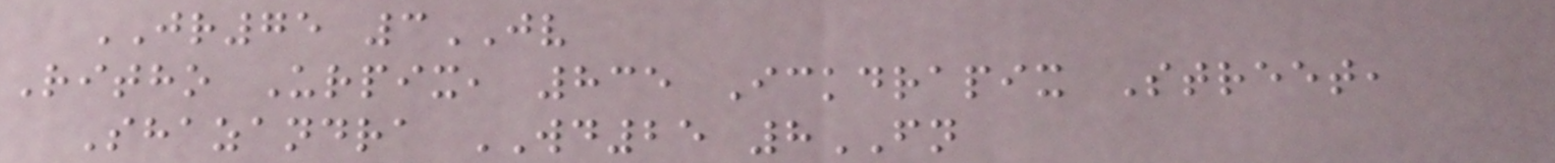JR75 3JV
Ritho Urpix, 835 Ickdrapix Street,
Shazandra WD25 8FN
